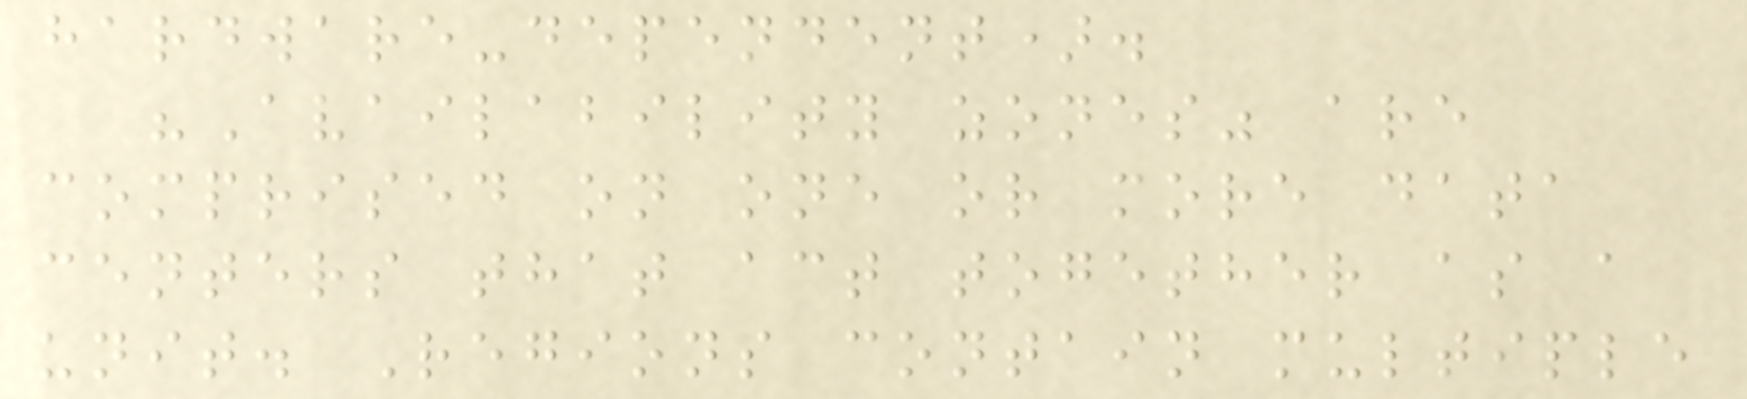hardware-dependent).
"Availability zones" are
comprised on one or more data
centers that act together as a
unit. Regions contain multiple
